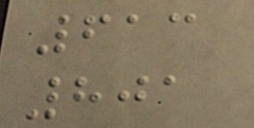613
801
